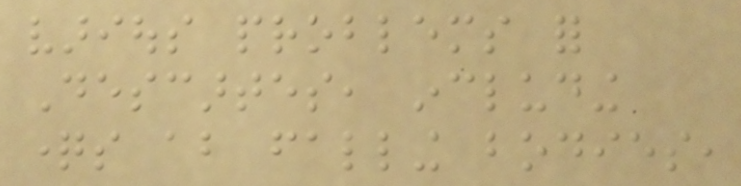various problems for
Descartes, including
questions about falling bodies,
